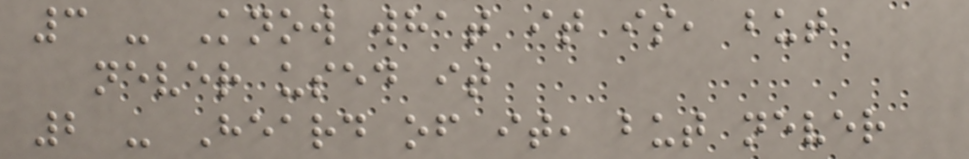3 - Know what it is, but
never used it
2 - Heard of it, but never
